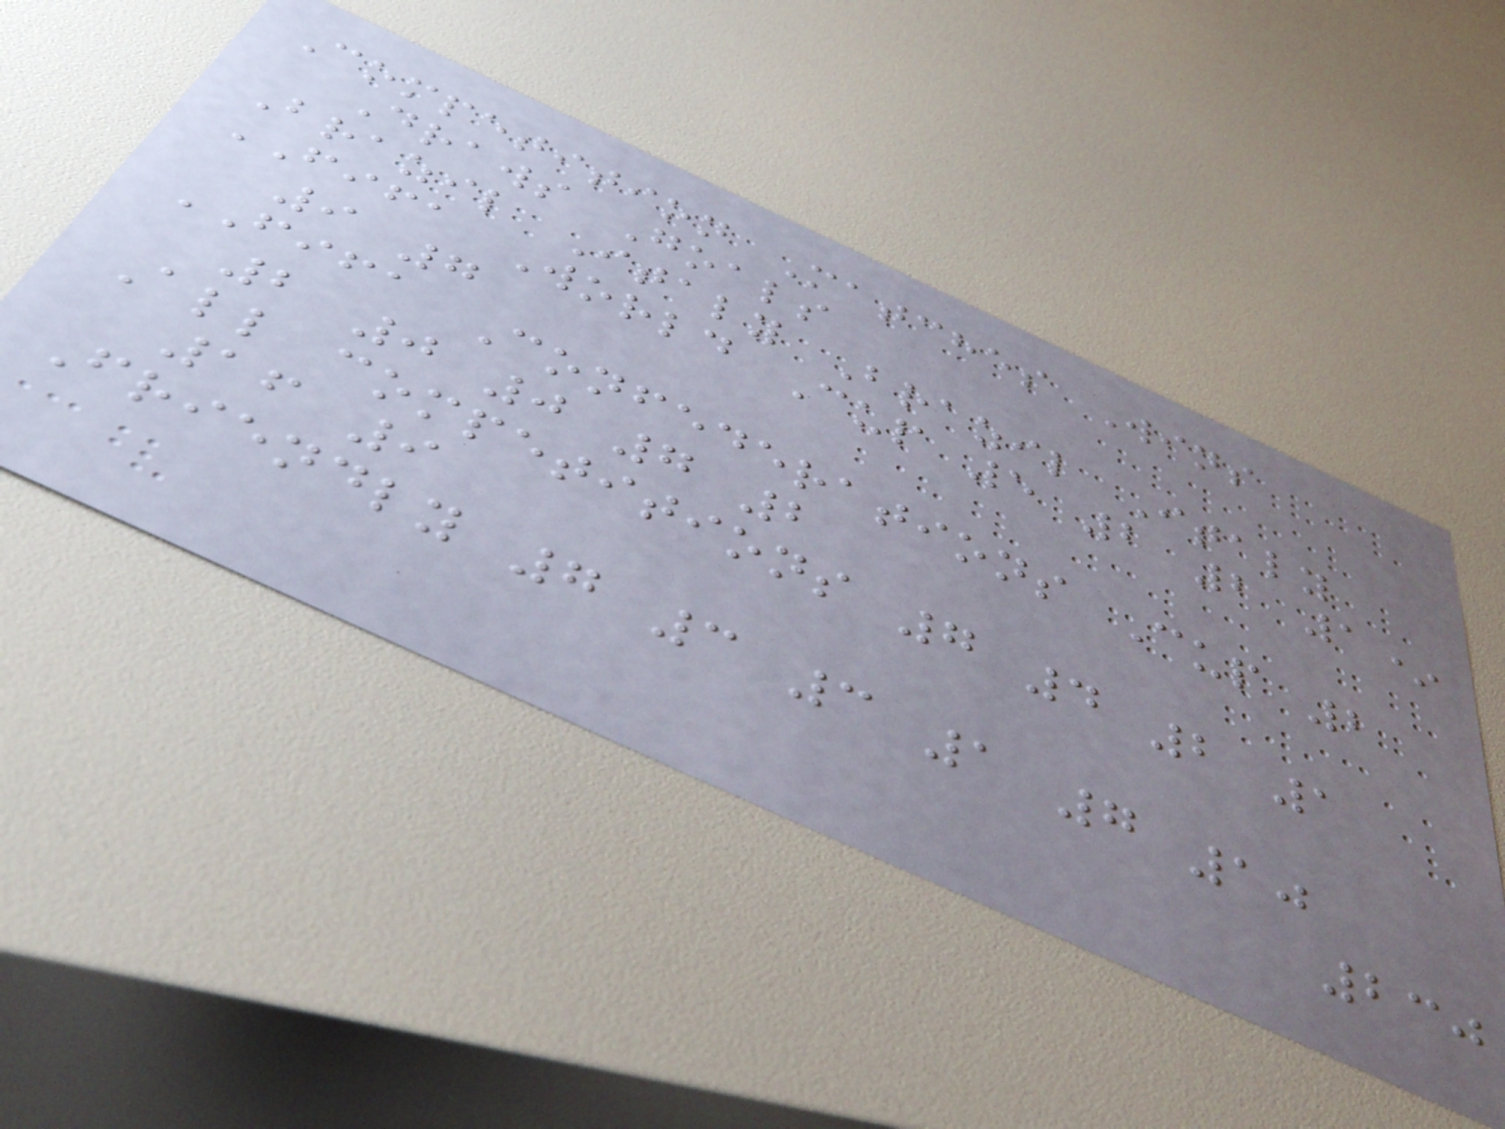Competition Matches Wins
Draws Goals
Brazil Italy Brazil Italy
FIFA World Cup 5 2 2 1*
9 7
FIFA Confederations Cup 2
2 0 0 7 2
All competitions 7 4 2 1
16 9
Friendly 7 3 3 1 7 10
230
